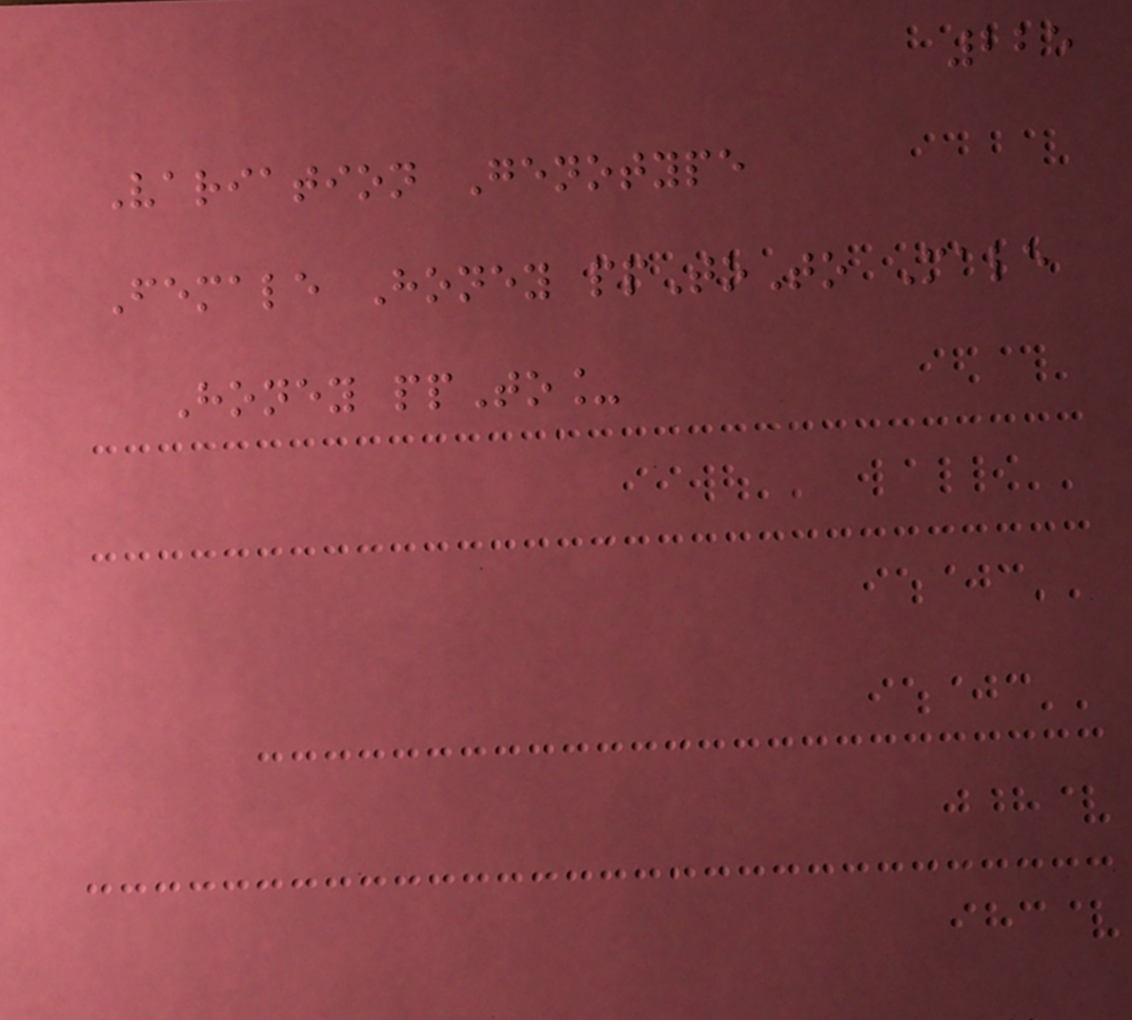225
Variation Genotype
Female Honey ppToTo Male
Honey ppTo_
